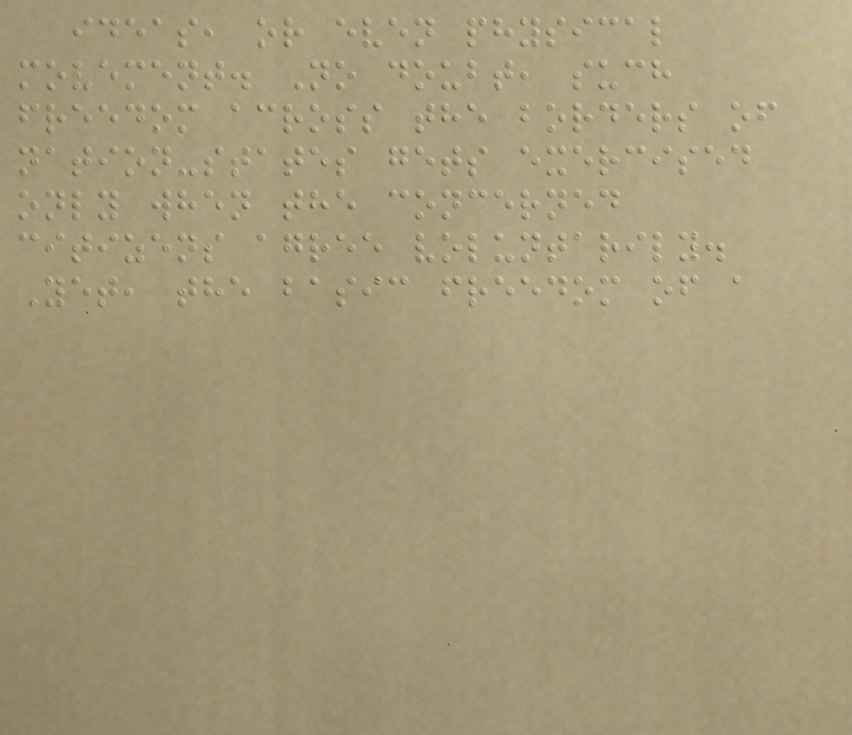ideas, or even physical
movement. No doubt, such
freedom across the borders of
nation-states gets exercised
only when the concerned
citizens agree voluntarily.
Yet, the basic freedom of a
